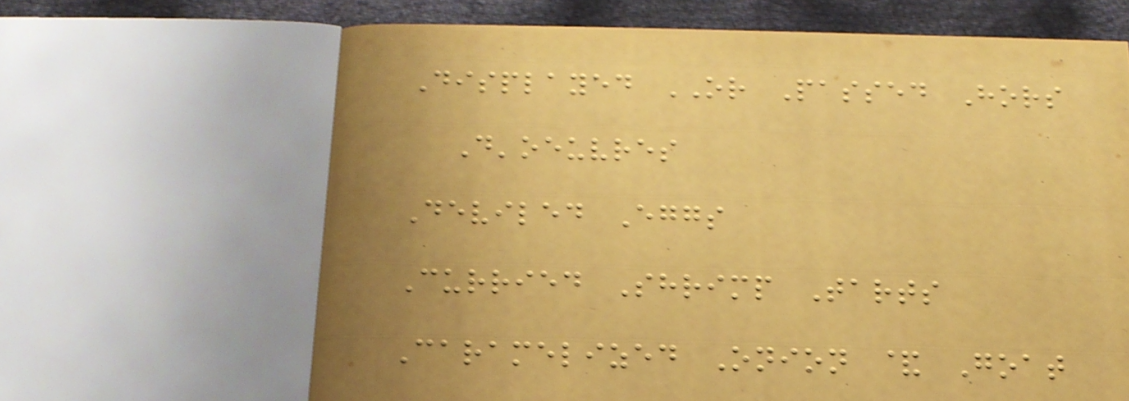Displayed OR Passed Hors
D'oeuvres
Deviled Eggs
Curried Shrimp Tarts
Caramelized Onion & Goat
